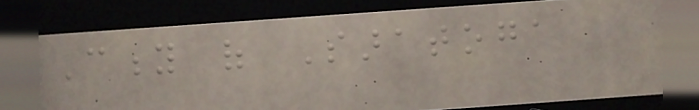City of Saratoga
